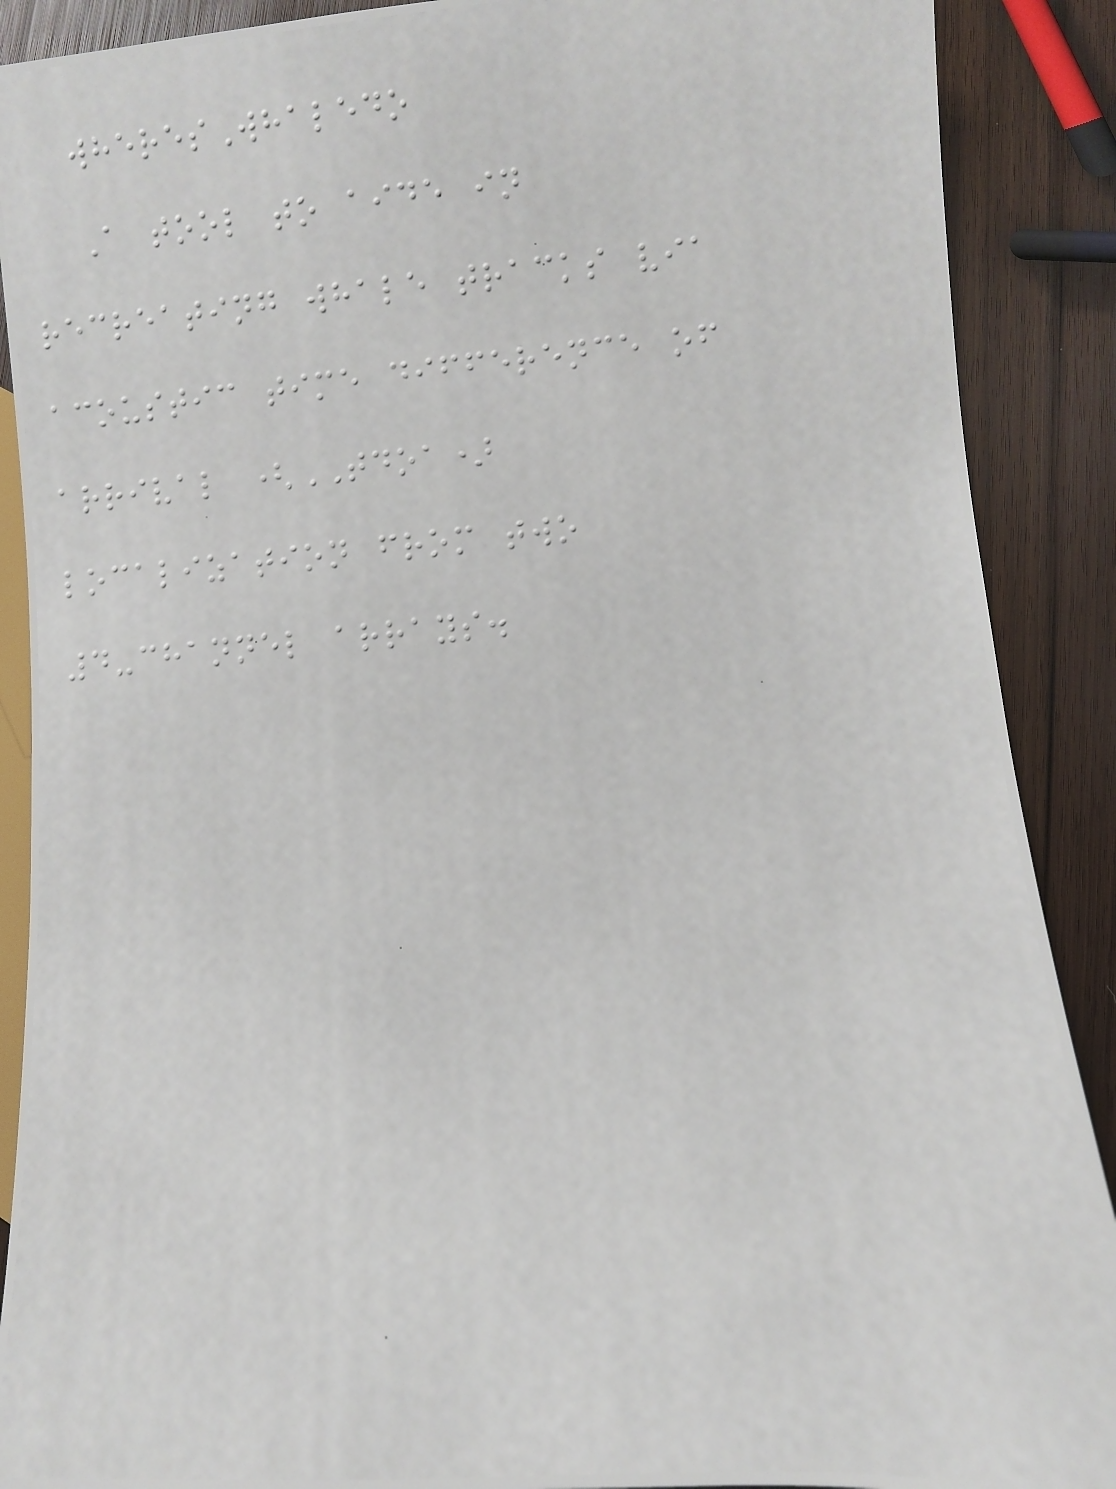wheresWhaledo
A tool to aide in
recreating whale tracks via
acoustic time difference of
arrival (TDOA)
localization from two
4-channel arrays.
